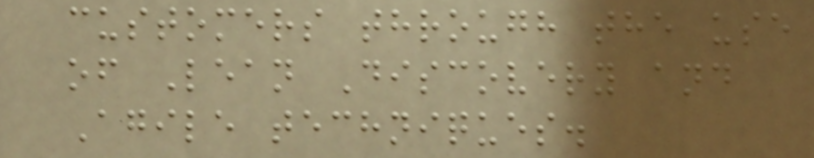customers through the use
of Lean Discovery and
Agile techniques.
